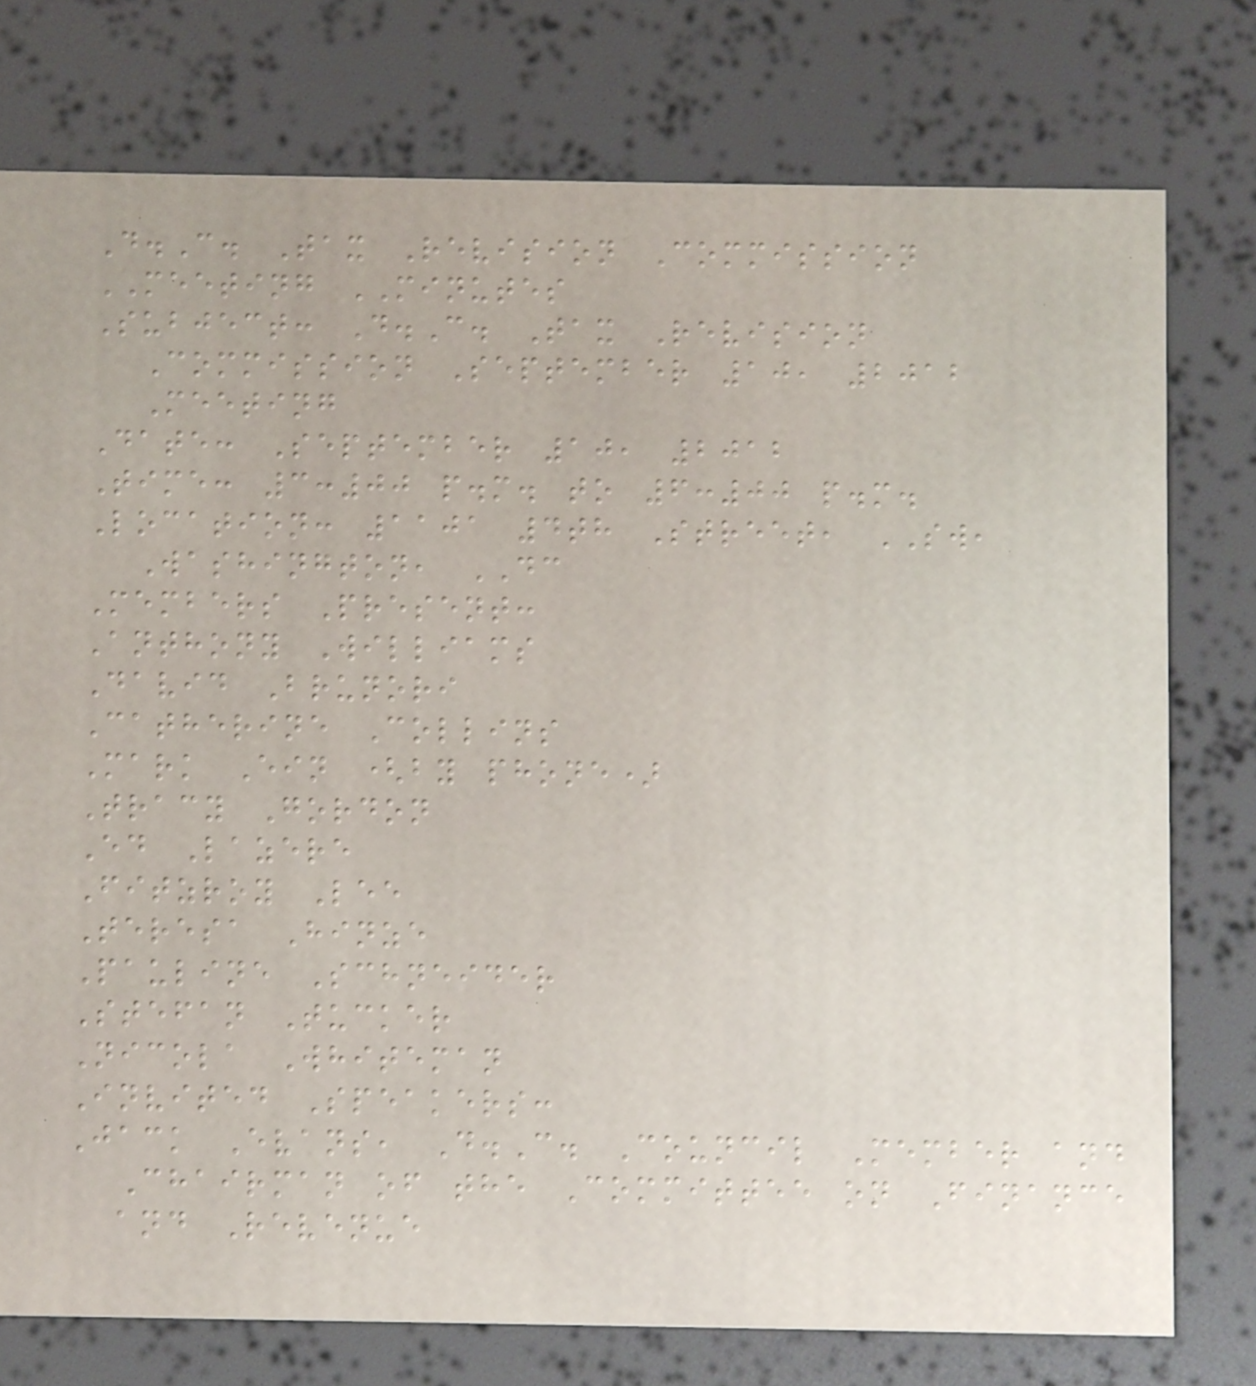D.C. Tax Revision Commission
MEETING MINUTES
Subject: D.C. Tax Revision
Commission September 10, 2012
Meeting
Date: September 10, 2012
Time: 3:00 p.m. to 6:00 p.m.
Location: 1101 4th Street, SW,
Washington, DC
Members Present:
Anthony Williams
David Brunori
Catherine Collins
Mark Ein (by phone)
Tracy Gordon
Ed Lazere
Fitzroy Lee
Teresa Hinze
Pauline Schneider
Stefan Tucker
Nicola Whiteman
Invited Speakers:
Jack Evans, D.C. Council Member and
Chairman of the Committee on Finance
and Revenue
